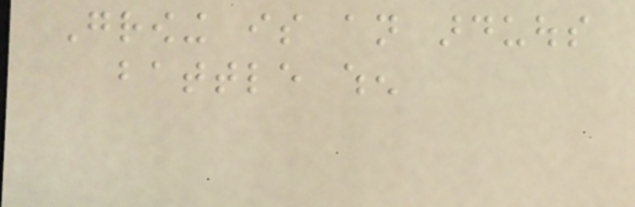Growing is an arduous
battle when
